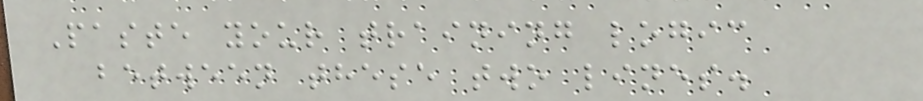Paste your training logic
between these two lines.
